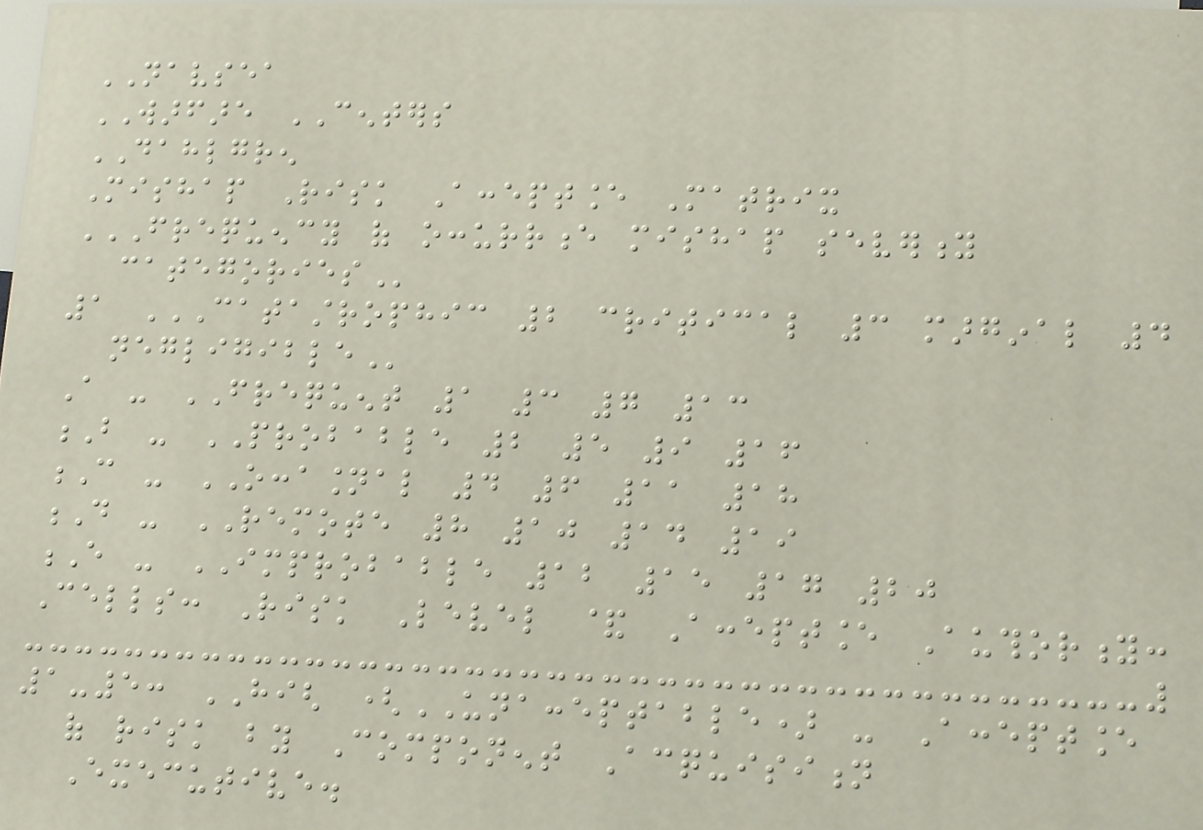NAVSEA
WARFARE CENTERS
DAHLGREN
Mishap Risk Acceptance Matrix
FREQUENCY OF OCCURRENCE MISHAP SEVERITY
CATEGORIES
1 CATASTROPHIC 2 CRITICAL 3 MARGINAL 4
NEGLIGIBLE
A - FREQUENT 1 3 7 13
B - PROBABLE 2 5 9 16
C - OCCASIONAL 4 6 11 18
D - REMOTE 8 10 14 19
E - IMPROBABLE 12 15 17 20
Cells: Risk Level & Acceptance Authority:
1-5: HIGH (UNACCEPTABLE) - Acceptance
of risk by Component Acquisition
Executive.
